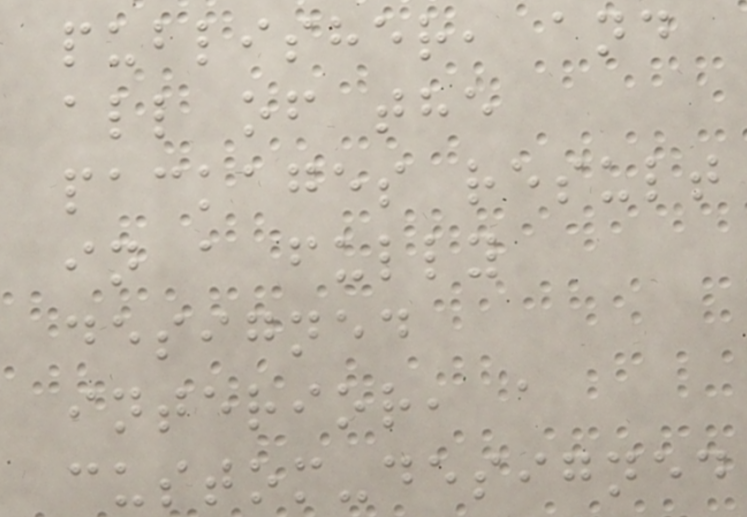publisher, and
all of the
packages result
in a fully
designed
interior, a
custom-designed
